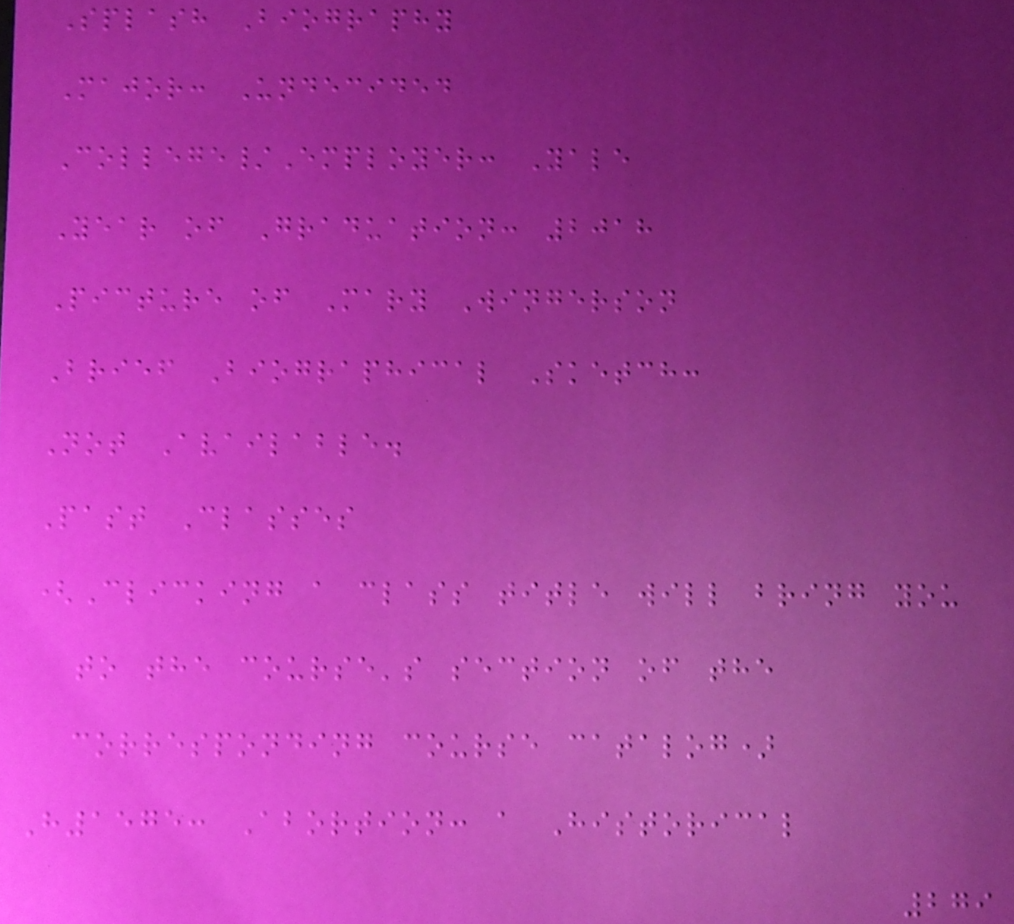Splash Biography
Major: Undecided
College/Employer: Yale
Year of Graduation: 2018
Picture of Mary Wingerson
Brief Biographical Sketch:
Not Available.
Past Classes
(Clicking a class title will bring you
to the course's section of the
corresponding course catalog)
H1575: Abortion: a Historical
279
